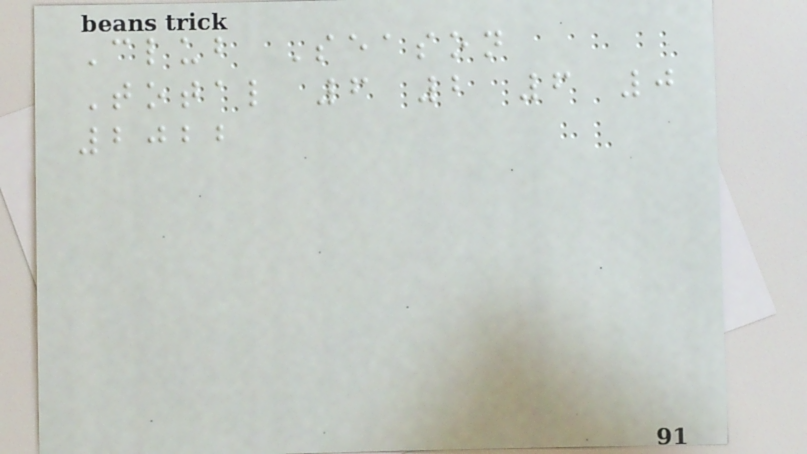Club Season
Total 6 2 6 0
2022
